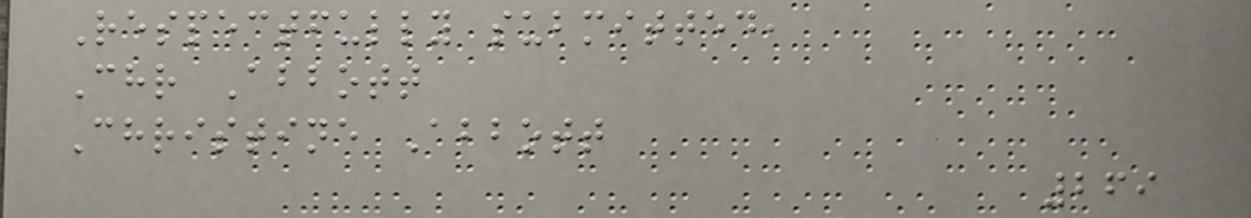Respectfully submitted,
Chr Abbott
Christine Abbott
269
